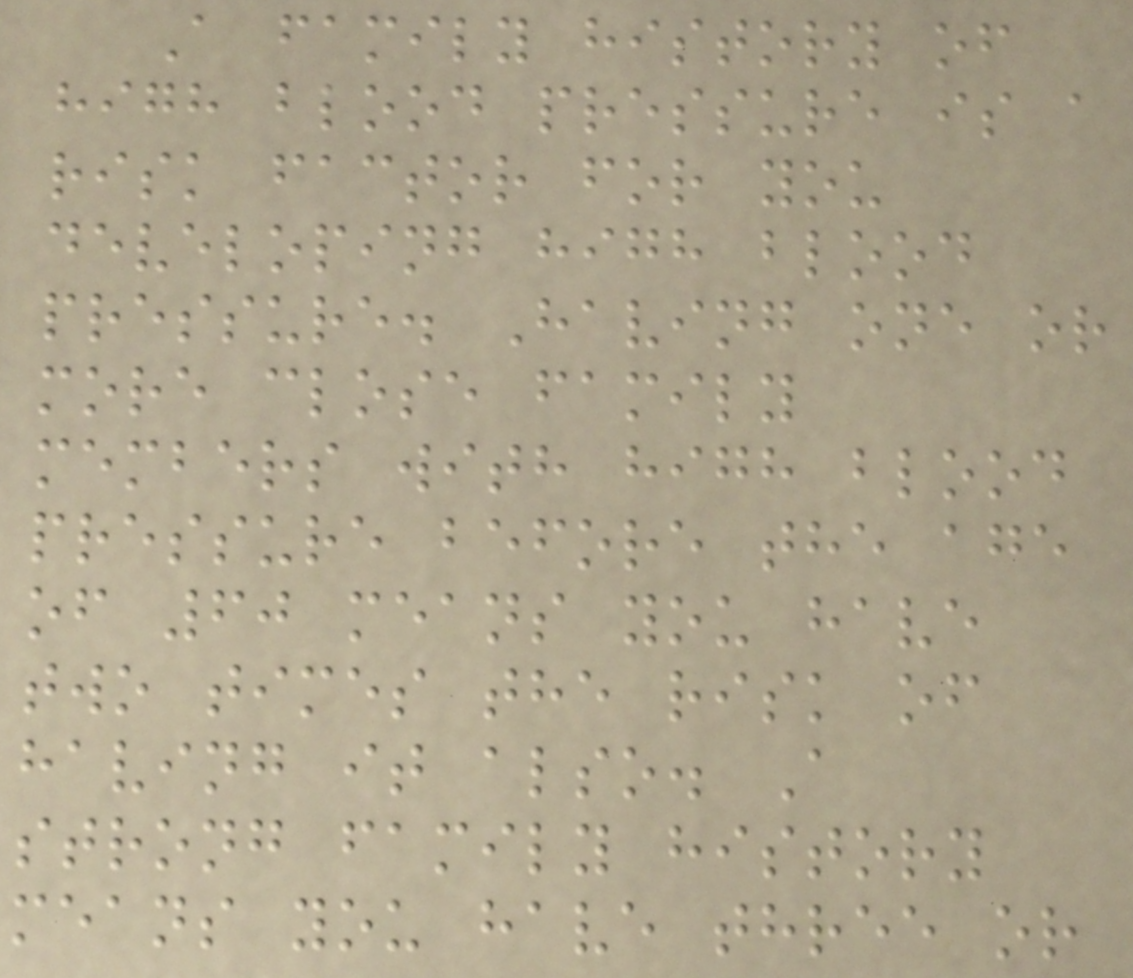A family history of
high blood pressure is a
risk factor for you
developing high blood
pressure. Having one or
more close family
members with high blood
pressure before the age
of 60 means you have
two times the risk of
having it also. A
strong family history
means you have three or
